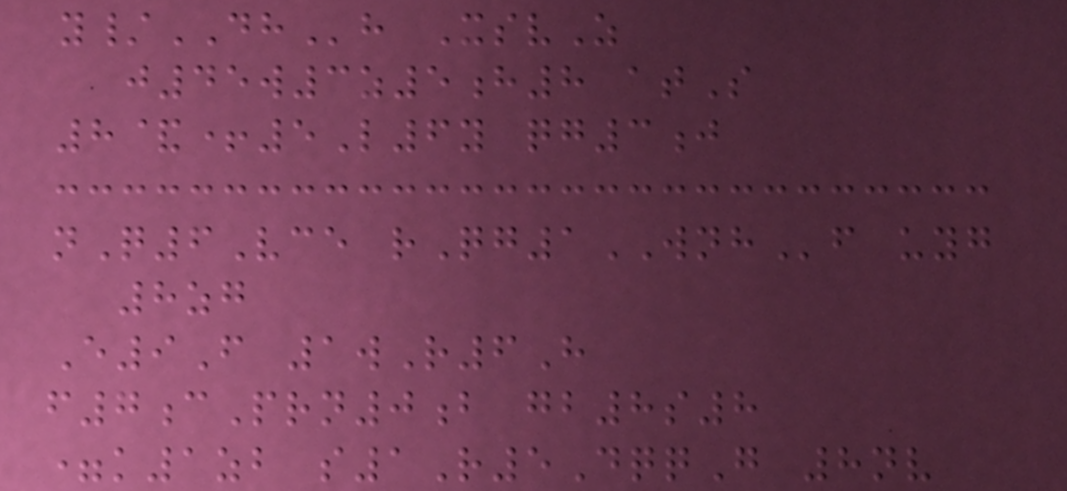y/DHh XsvZ
j45w3z5h8 atS
8&+5L6y qg3j
nQ6Vce rQg1WNHf uyg
8zg
E9F 1wR6H
f7cPrn0b gb8s8
=k1zb s1R5DqqG 8nv
